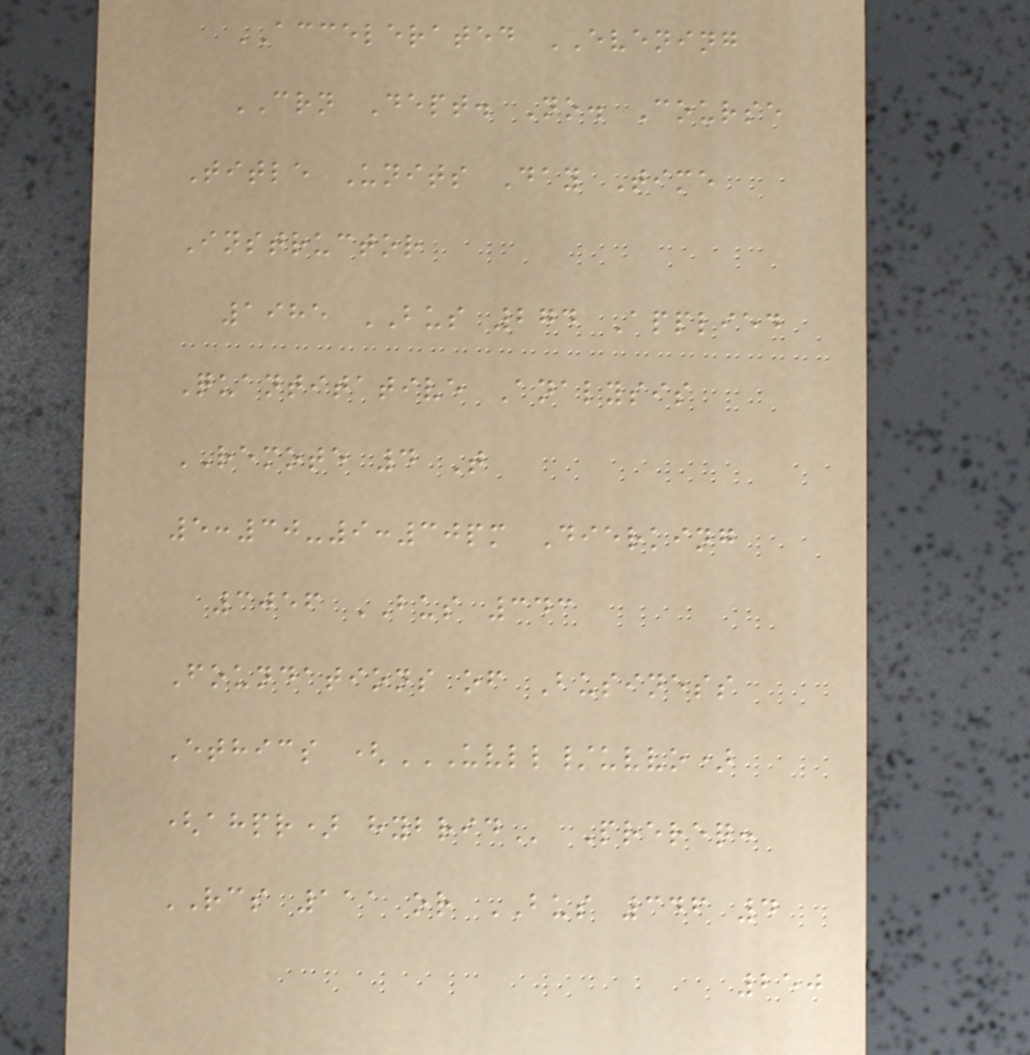ACCELERATED EVENING
CRN Dept. No. Course
Title Units Day Time
Instructor
1985 BUS 274 Applied
Quantitative Analysis
REMOTE 4 T
5:30-9:30pm Dierking
3056 BUS 343
Foundations of Business
Ethics (UVLL/UVVO)
(AHPR) HYBRID Prereq:
RCS 111 or BUS 346 4
250
